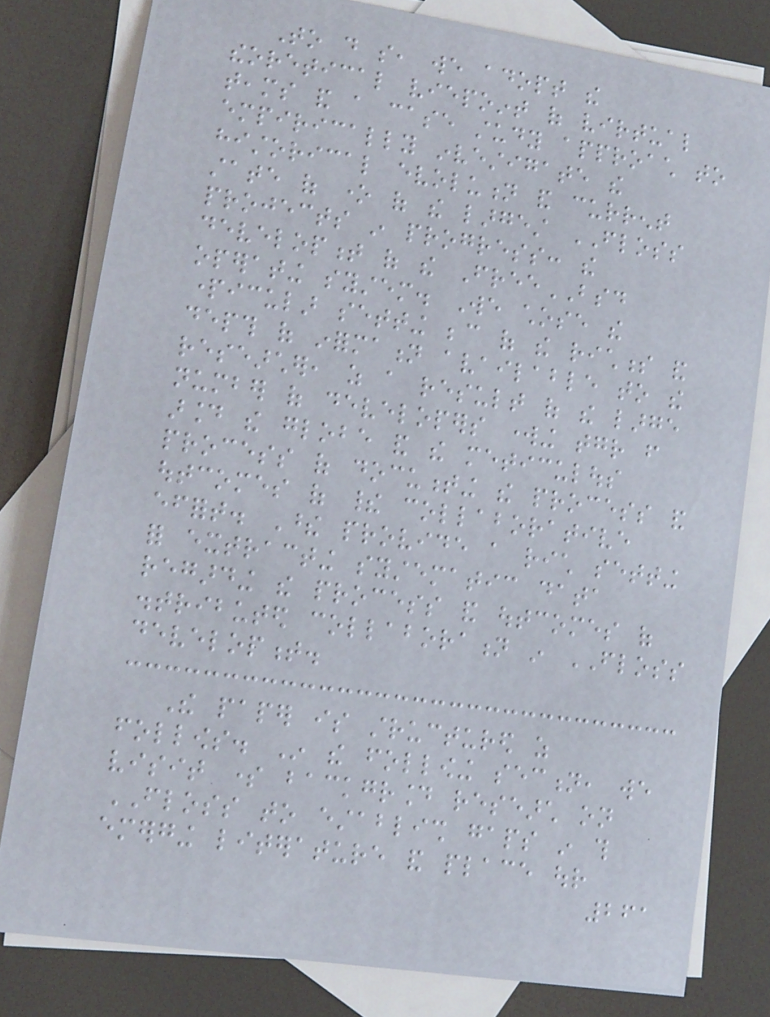To do so, we adopt the
theoretical viepoint of virtual
teams and a case study approach to
empirically investigate the
historical evolution and current
state of one of the largest FLOSS
projects in progress: the
development of the FreeBSD
operating system. We chose the
particular setting because of the richness and
depth of information available to the
researcher, as a result of the large
number of developers working together from
around the globe and the meticulous
process of documenting the process and
outcomes of their collaborative
effort. These provide a rich setting
for extracting systematic data
regarding the process and outcomes of
distributed collaboration in FLOSS
development.
The paper is structured as
follows. In the following section, we
visit some background research on
FLOSS to establish gaps in this
emerging literature and place our
261
